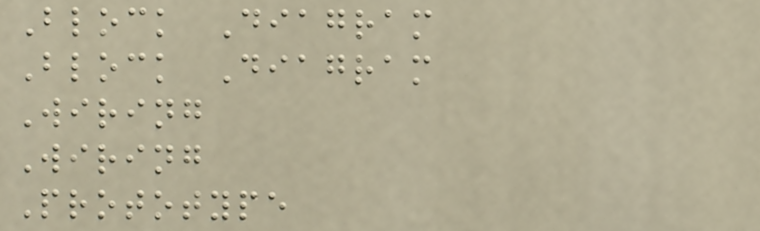Block Diagram
Block Diagram
Wiring
Wiring
Prototype
